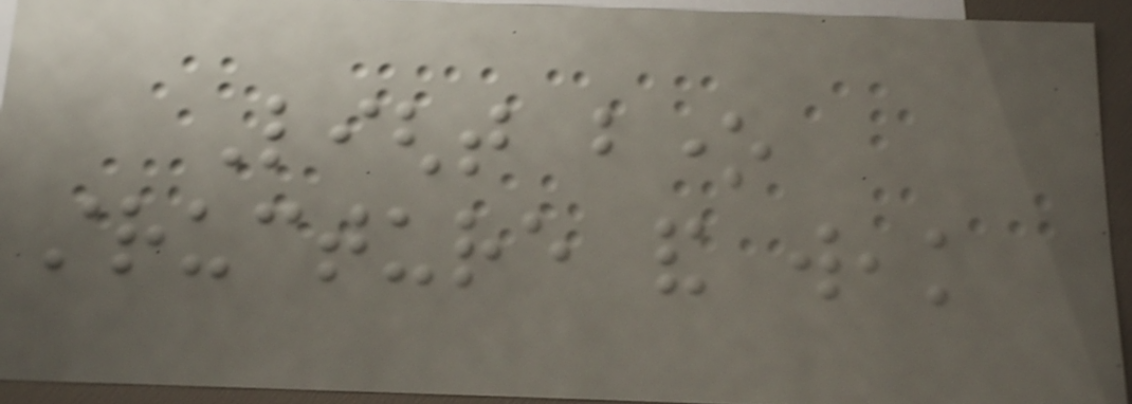Light bone
structure and weak
